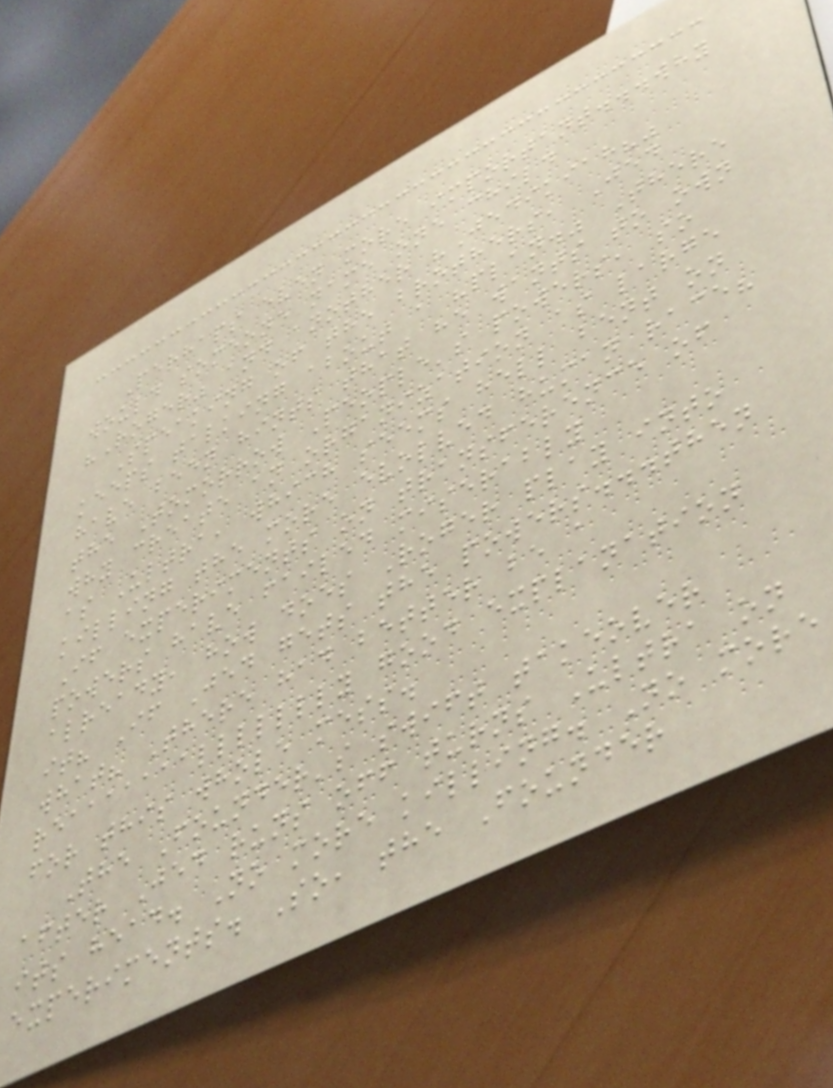Perhaps even more important...why
would someone name one child
"Roger" and another "Jedikiah?"
Speaking of the brothers, Jed
keeps talking about a "plan." There
have been hints that he wants to own
the Tomorrow People's powers, so
why create an organization as large
as Ultra, which seems hell bent on
killing the more evolved human race?
If experiments on transference of
powers have failed miserably
already, how does Roger play into
it? If Jed gets the powers...then
what? There had better be a
reaaaaaaallllllly good explanation
for this whole mess.
The Founder's swift takeover
after Jed runs off turns Ultra on
its head. No more killing. No more
experiments. So, the Founder
